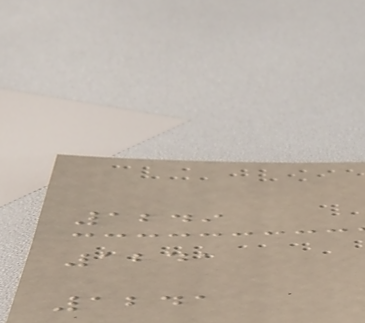1249
1241
1241
